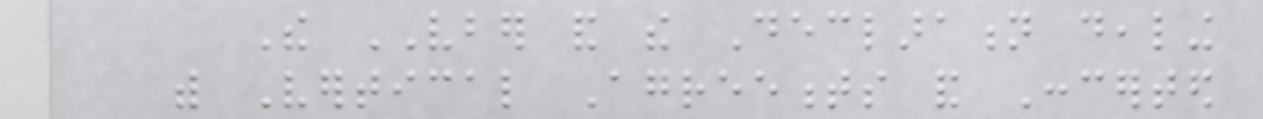The VBER and the Declaration dealing
with Vertical Agreements and Concerted
